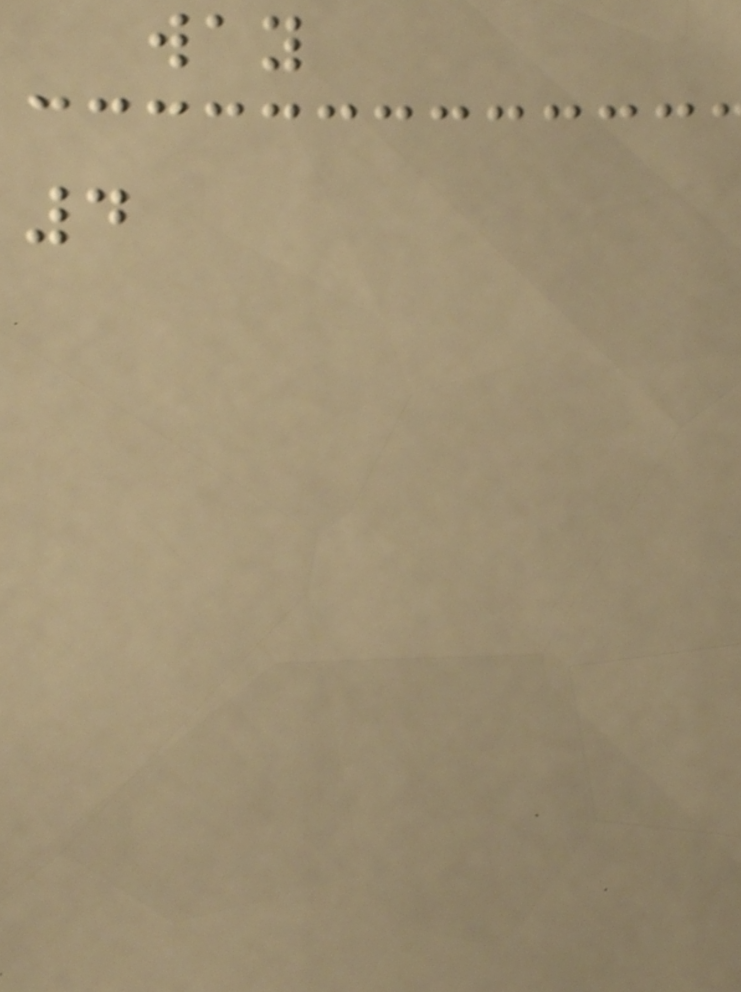way
4
